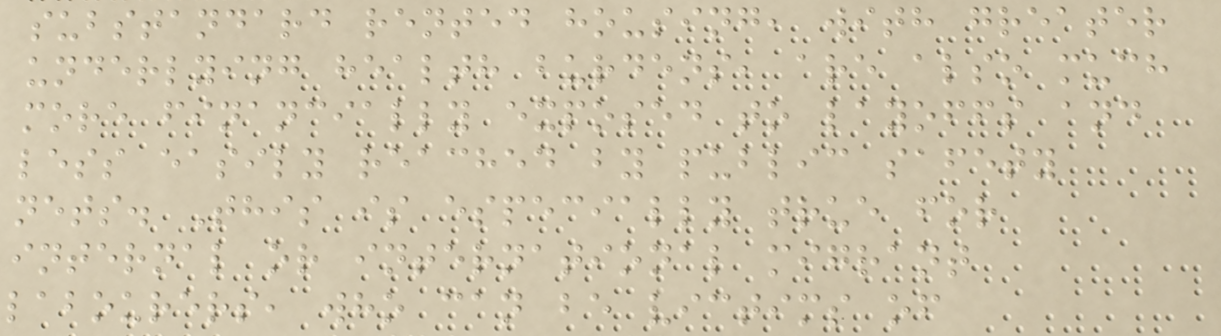substandard rented housing, with greater
underlying health burdens, are also much
more financially exposed to layoffs and
less easily reached by public safety
nets. This is especially true for
internal or international migrant
labourers, who can be victims of
